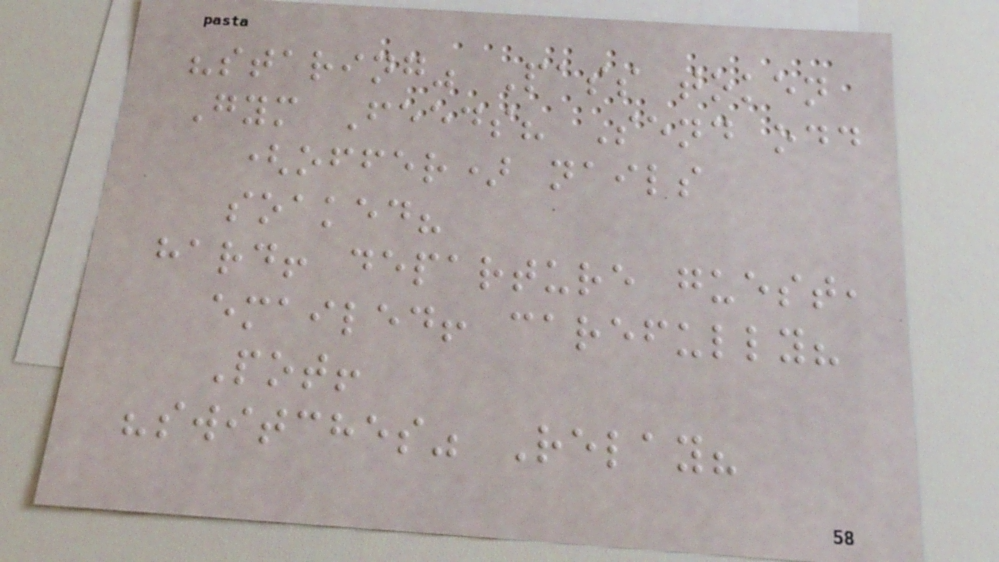"staring" Pass token
Gym Feeds? Send odd
(offer) nails
soaked?
hard! departure guest,
emailed! carefully?
Pot!
"switches" Relay?
